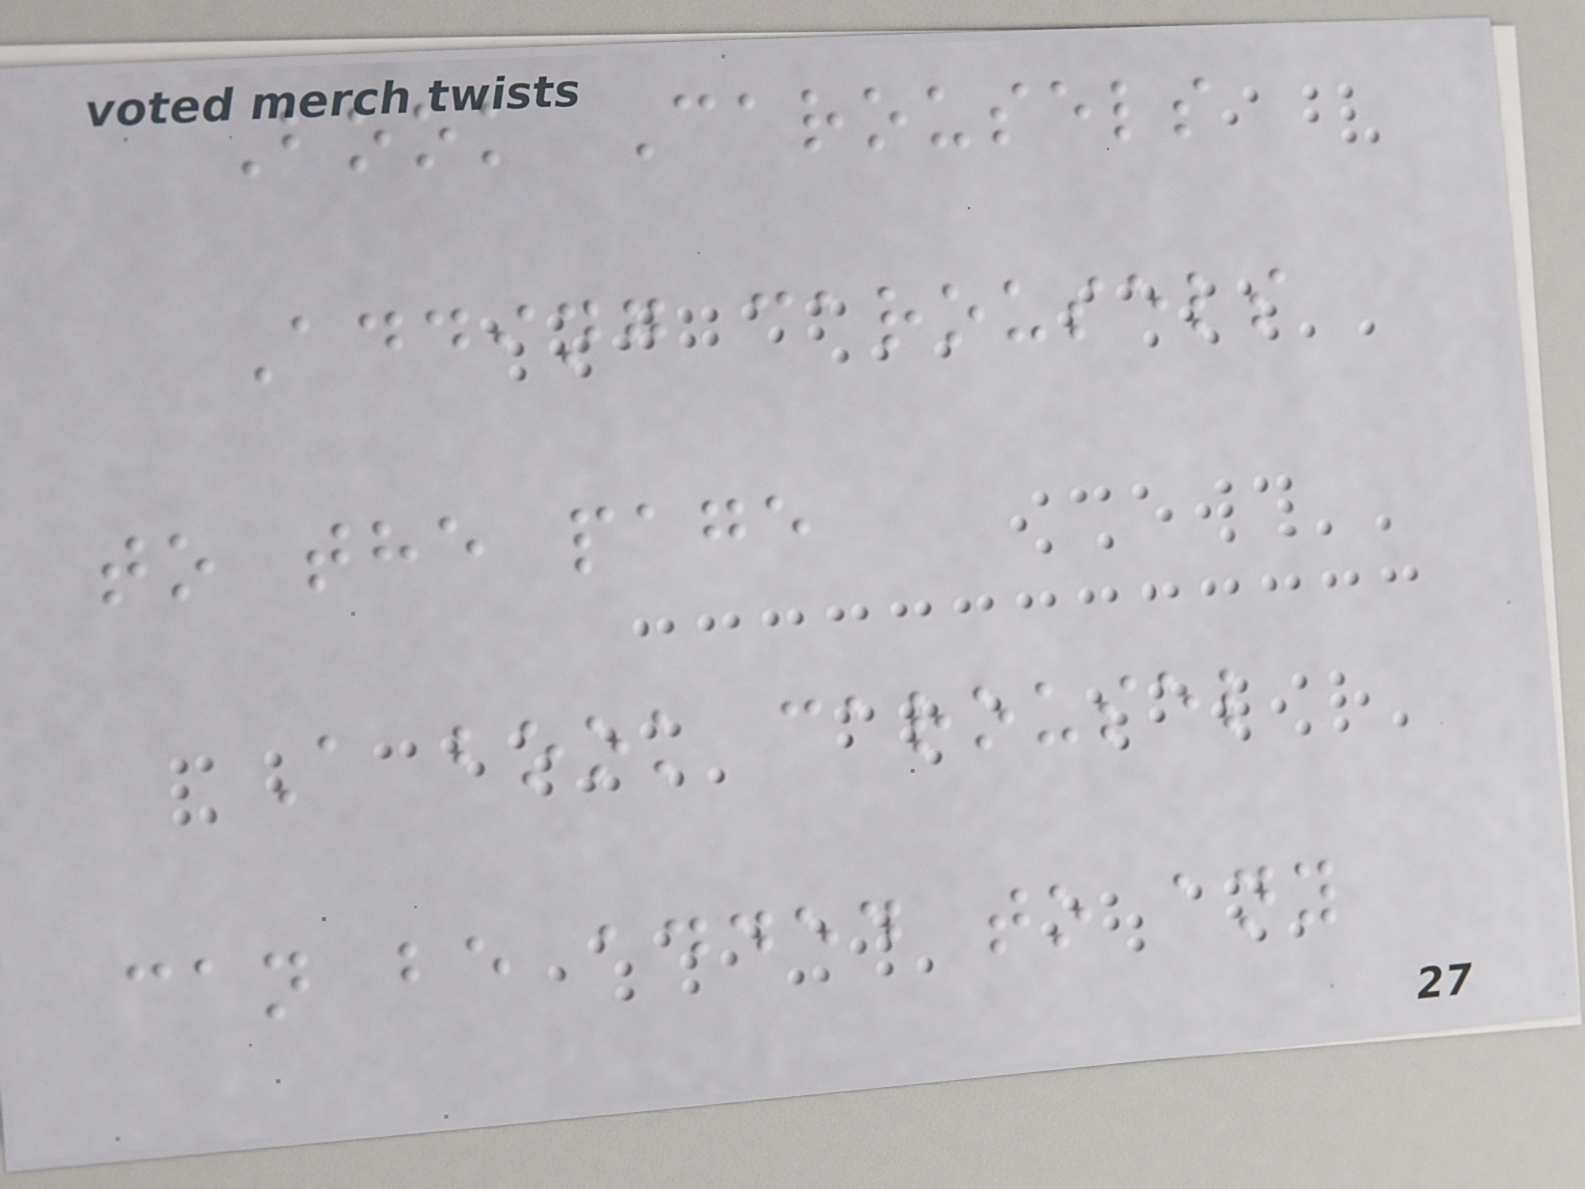Book Carousels
Adding carousels
to the page
A book carousel
can be added to any
